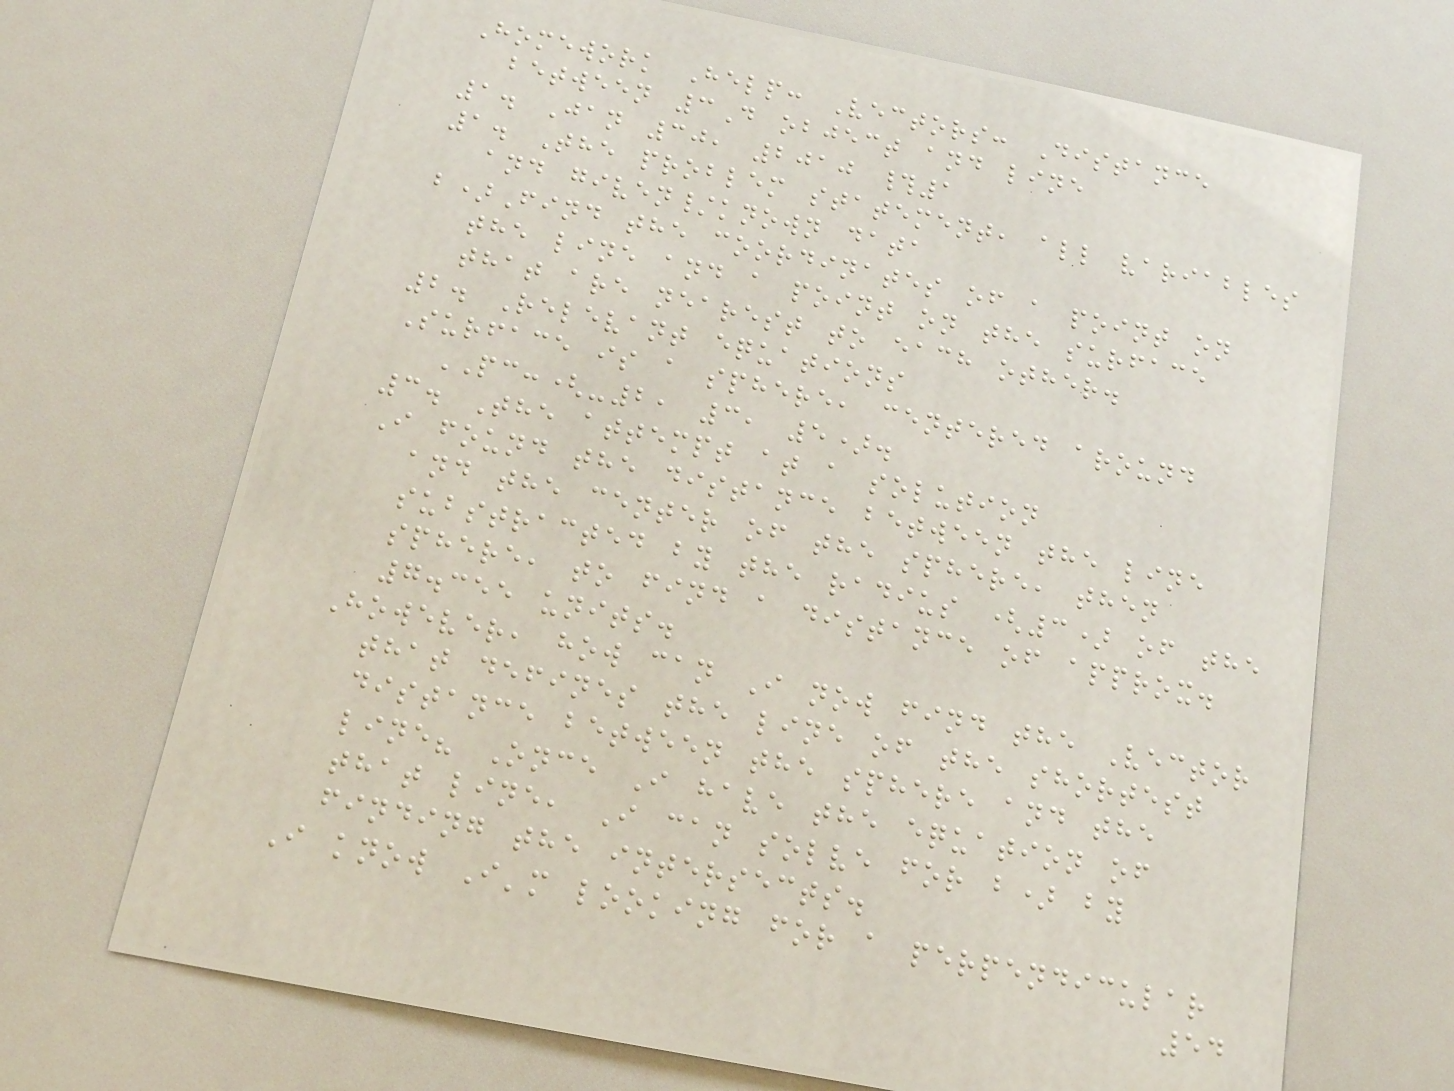Homework Help: Vectors: Distance
between 3D object and line
1. Jan 30, 2010 #1
1. The problem statement, all variables
and given/known data
b)Find the coordinates of a point on
the line and a point on the surface
that are nearest to each other.
2. Relevant equations
Surface is a sphere, centered around
PC:(-2, 3, 5).
3. The attempt at a solution
I found the distance between the line
and the center of the sphere, then
substracted by the radius (3) of the
sphere, to find a distance of approx.
7.355 units.
However, how can I now find the Vector
that defines the line of the shortest
distance between the sphere and the
line? Once I have the equation of
that line, I can solve for b) by
finding the intersects.
I know I'm looking for a perpendicular
54
